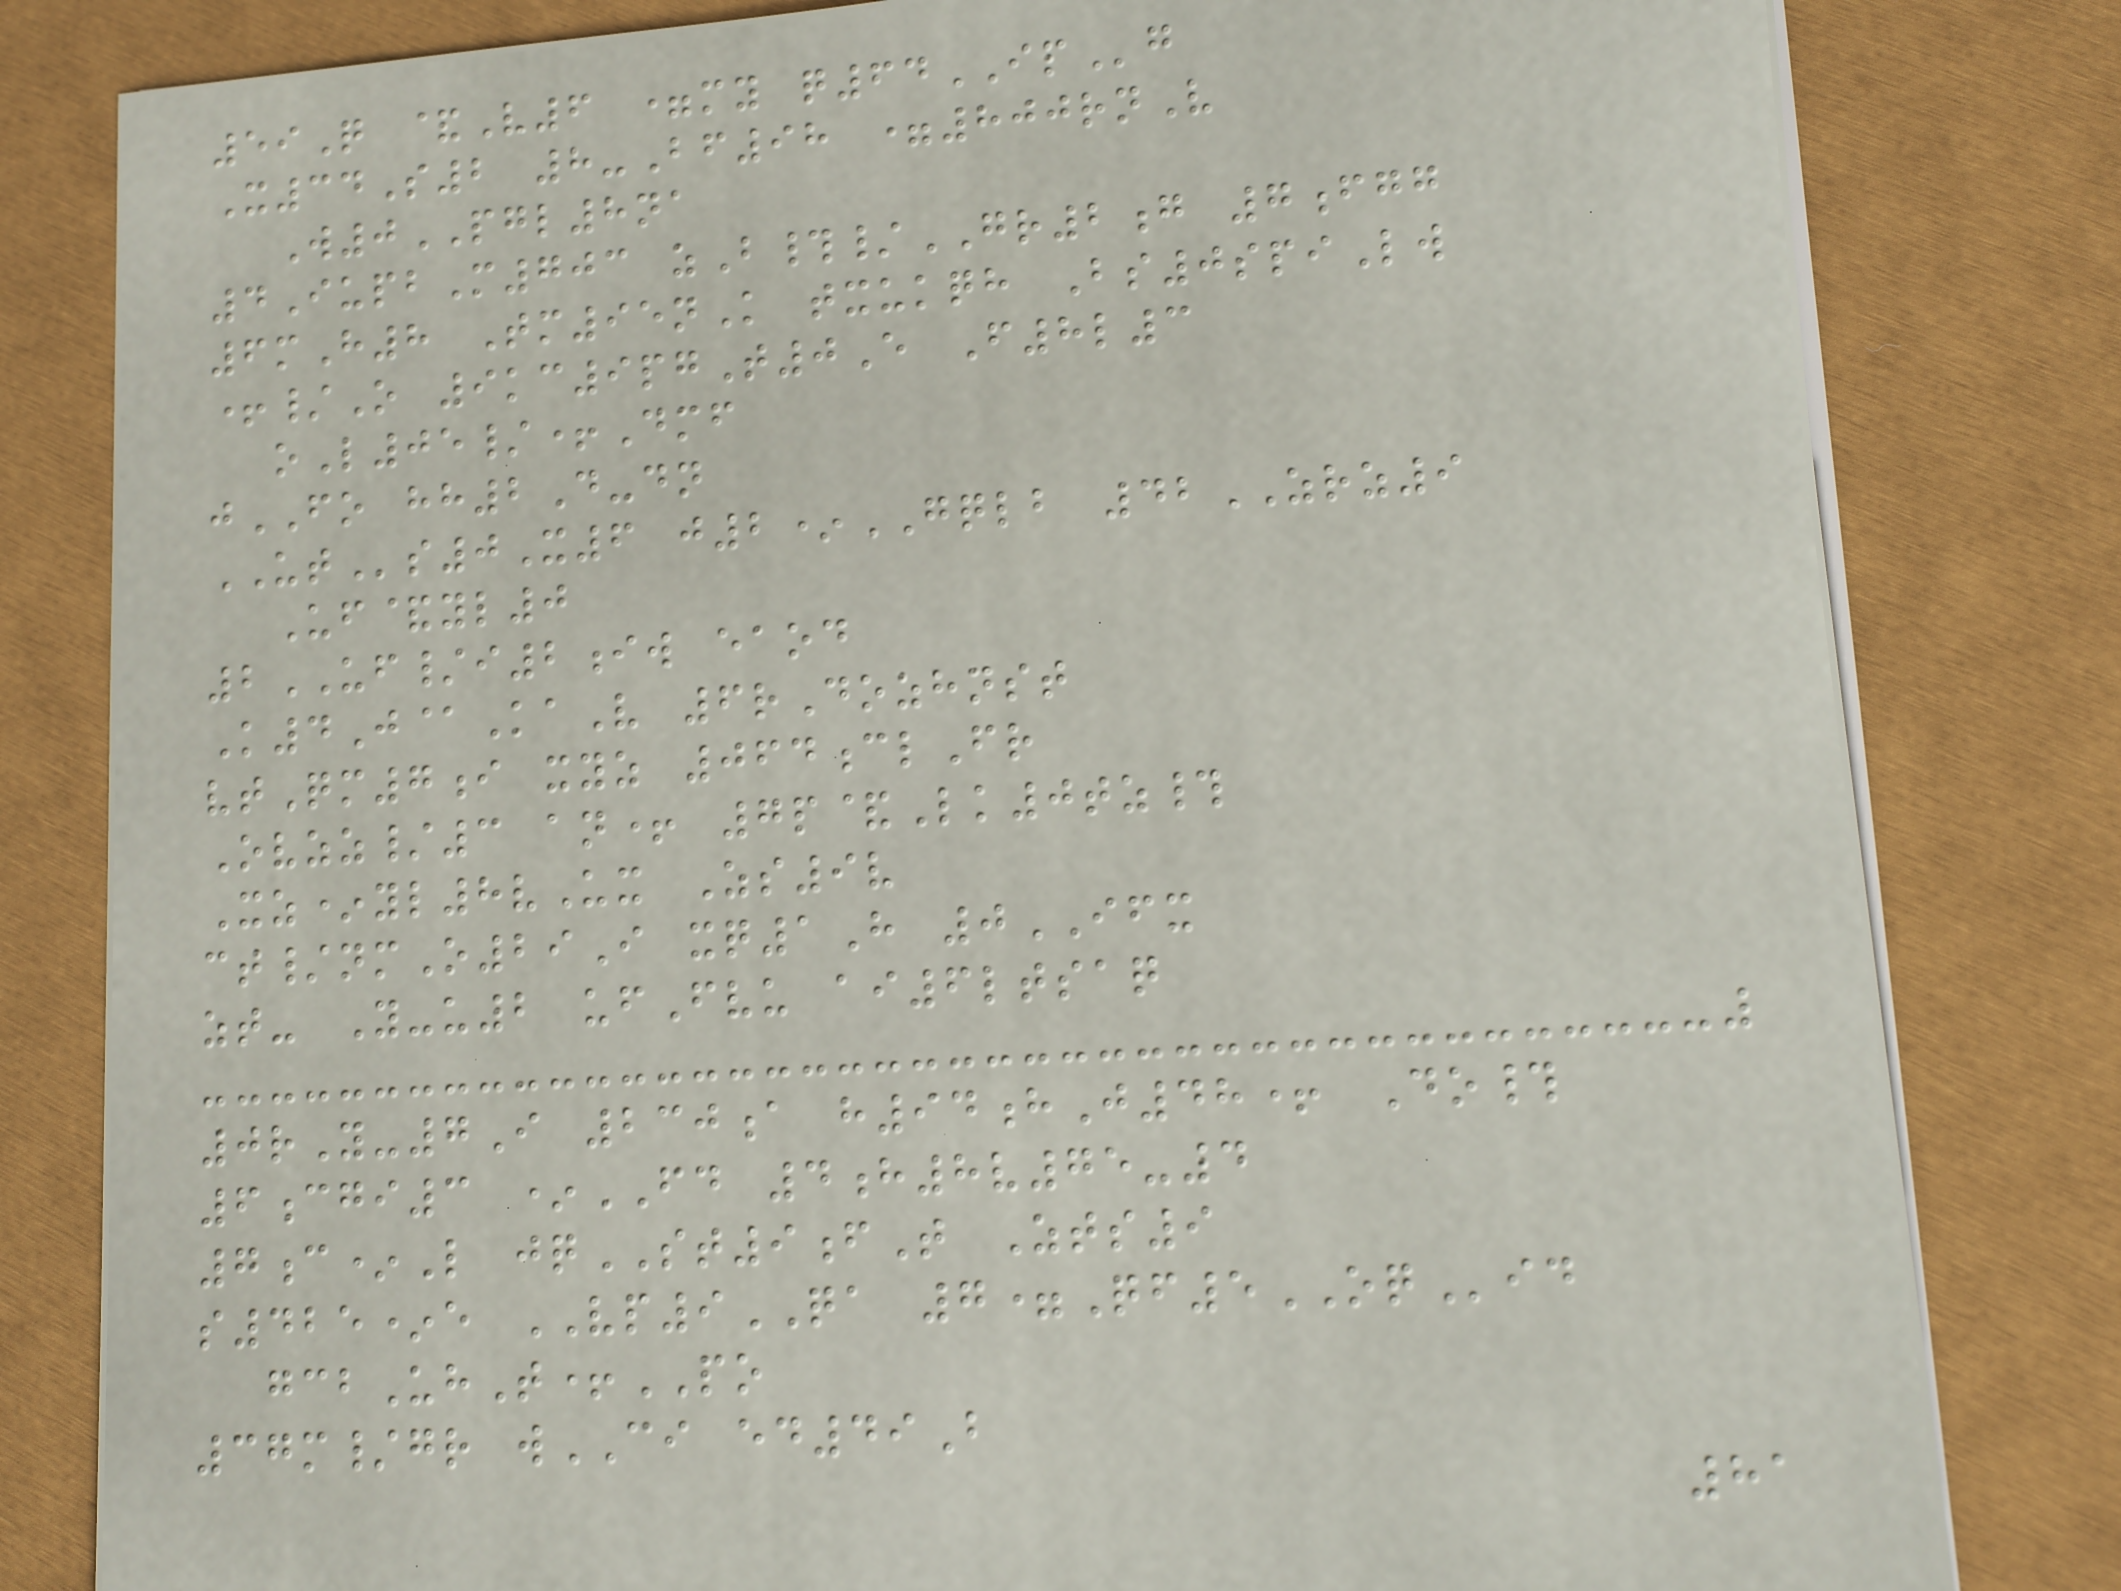59Q &V6 =my q64IPg
X34S2 8-Bf98 =800rnV
W0PGL8na
4IupbM703 zB#/GR2g 7fgg
6mH8 Tm95nK txukqh Bs0spiLw
+/O 9kc9pgT0E F8l3
oL05/+Dmf
jFO hh2D-dn
UTs0X6 j2*GQLB 42ZRZ9
Uf&yl0
2UF/i2iw eaod
K4J@KaV 6rDozhnst
vtQm7i xyz 064clFr
Ovzz/3 an+ 7p&Lk0tz#
Xz*yl8vUx Zs9v
ct/nmO29I xq1H 0IFX
zt- Y-u2 ufFvu ai6ltsaq
0rY-7I 230a h94hJ48+ Do#
6cgi3 *FD 4h8v75-4
7c*L jqST9fT Zts9
s425*e VP9QA 7=Qf5OQid
gcbUhT+PO
37m/gr wCI ed49B
81
